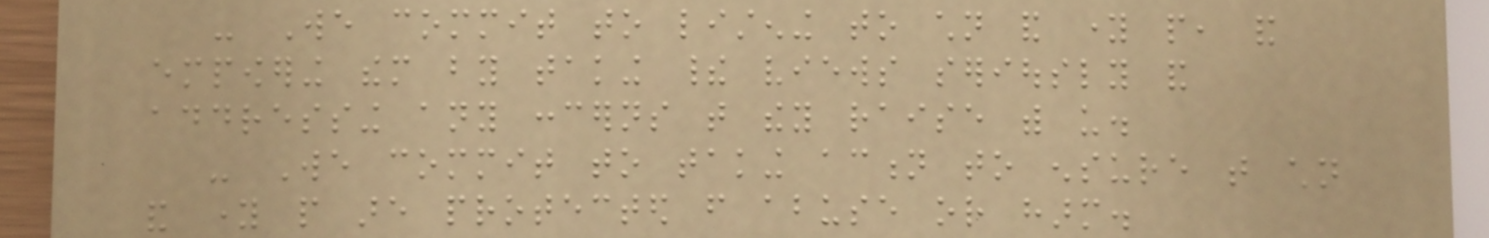- We commit to listening to children and young people, and
empowering them by taking their views seriously and
addressing any concerns that they raise with us.
- We commit to taking action to ensure that children
and young people are protected from abuse or harm.
